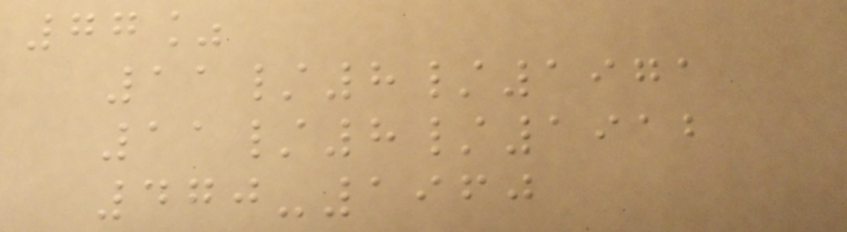77%
11/8/1971
11/8/1912
470-1960
